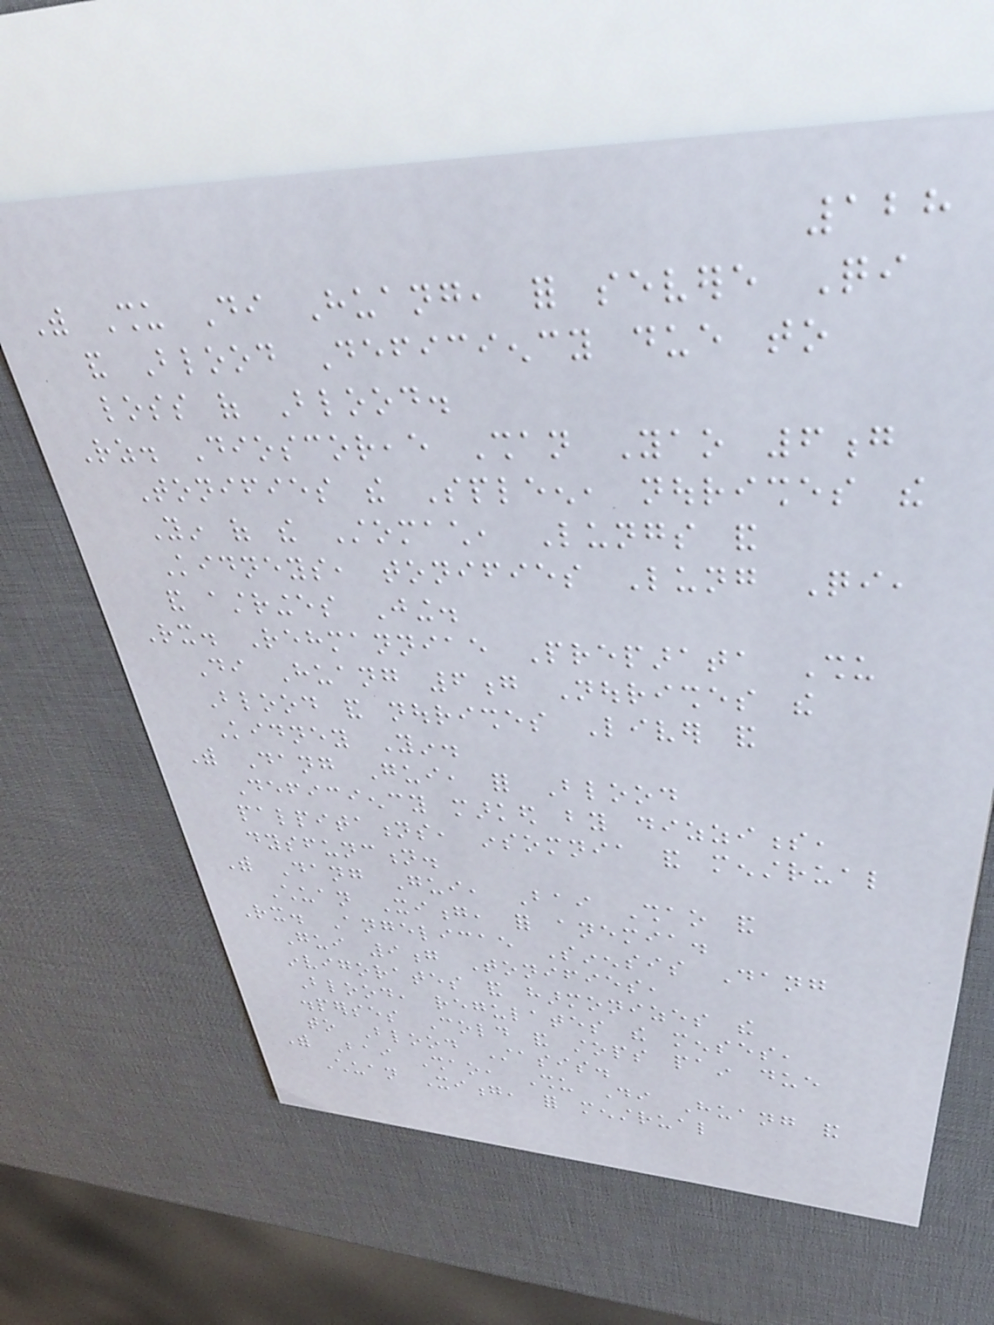128
With Shu Di Huang, for severe Qi
and Blood Deficiency due to
loss of Blood.
Rz. Dioscoreae Shan Yao 6g
Tonifies the Spleen, nourishes the
Yin of the Stomach, Lungs and
Kidneys, tonifies Lung Qi,
and astringes Jing.
Rx. Rehmanniae Preparata Shu
Di Huang 6g Nourishes the
Blood and nourishes Liver and
Kidney Yin.
With Dang Gui, for Blood
Deficiency marked by dizziness,
palpitations, insomnia and menstrual
dysfunction.
With Dang Gui, Bai Shao and
Chuan Xiong, for anemia.
Rx. Angelicae Sinensis Dang
Gui 9g Tonifies,
invigorates and harmonizes the
Blood, regulates the menses,
disperses Cold and stops pain due
to Blood Stasis.
With Bai Shao, Shu Di Huang and
Chuan Xiong, for menstrual
